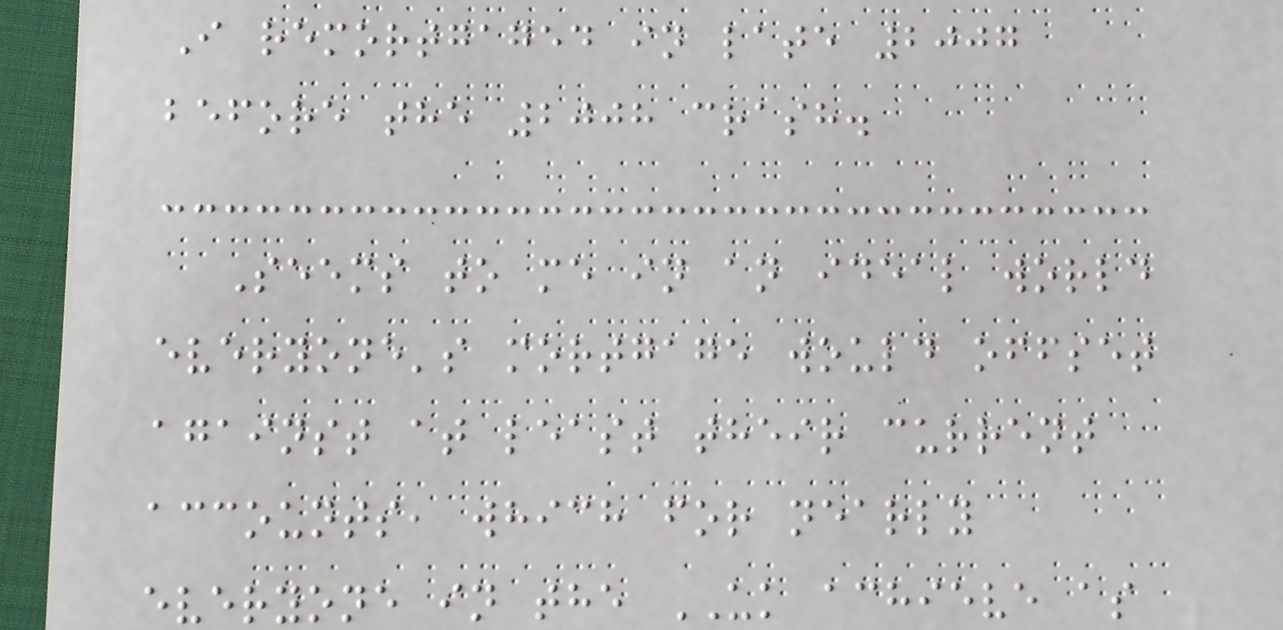I remortgaged in late 2007
before the 2008 crash.
Seems to me in an ideal world
everyone's mortgage would offset
against at least their current
accounts, which for nearly
everyone in the UK achieve as
